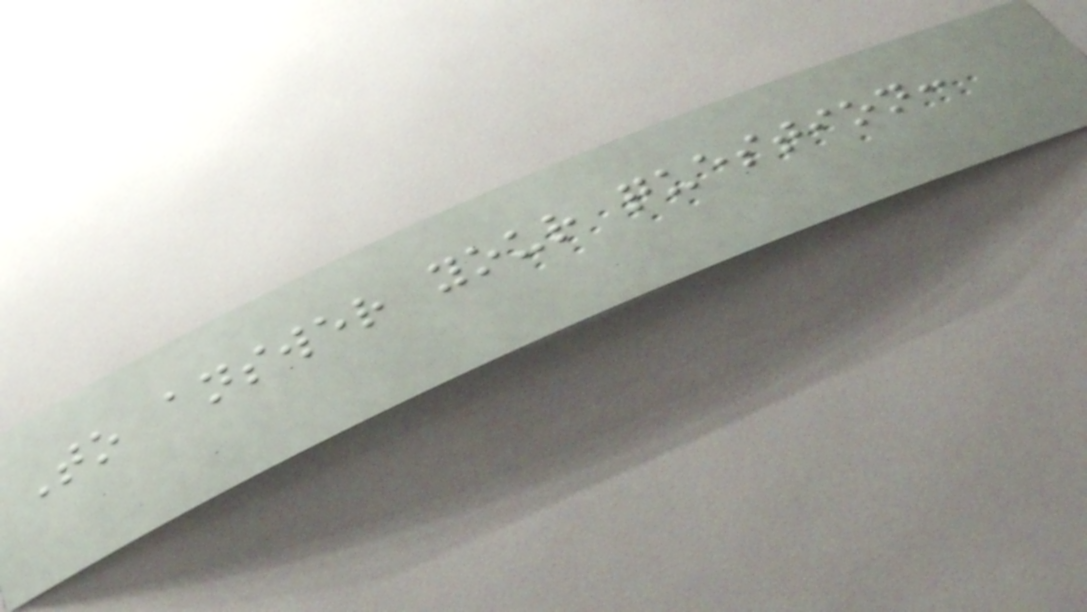To answer your question:
